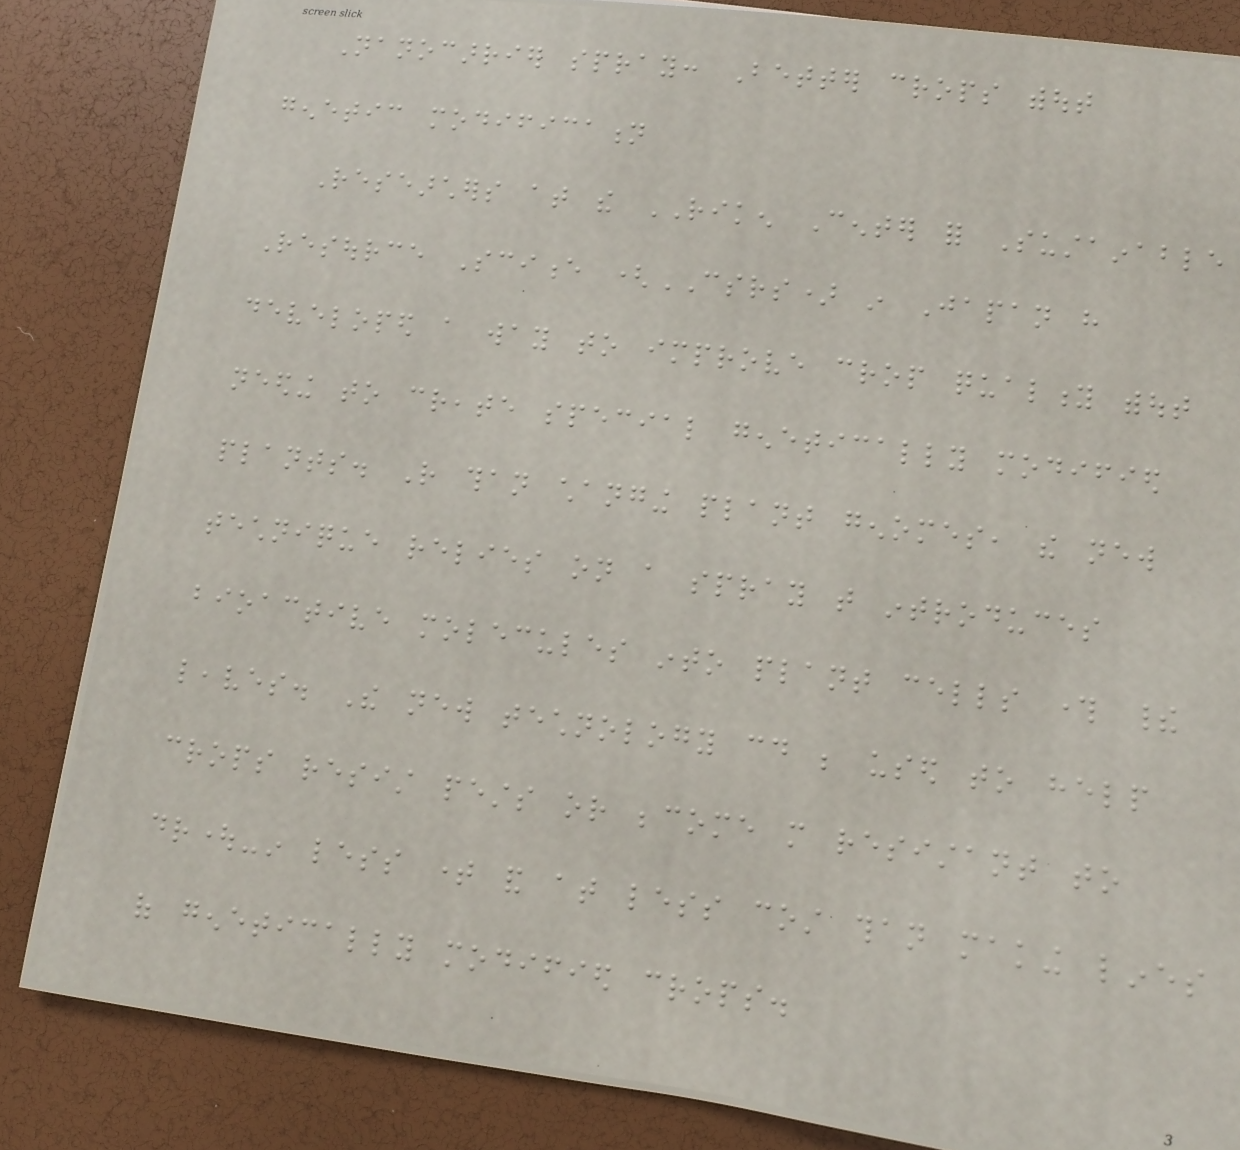Nanocarrier spray: Better crops without
genetic modification
Researchers at the RIKEN Center for Sustainable
Resource Science (CSRS) in Japan have
developed a way to improve crop quality without
needing to create special genetically modified
plants. Rather than changing plant genomes, the new
technique relies on a spray that introduces
bioactive molecules into plant cells through their
leaves. The new technology could be used to help
crops resist pests or become more resistant to
drought-in less time and at less cost than making lines
of genetically modified crops.
